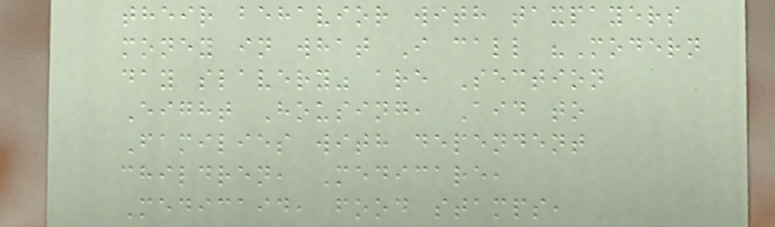their behavior with taxpayers
money in what I call "Modern
day slavery" are Section
Eight Housing, Aid to
Families with dependent
children, Medicare,
Medicaid, food stamps,
